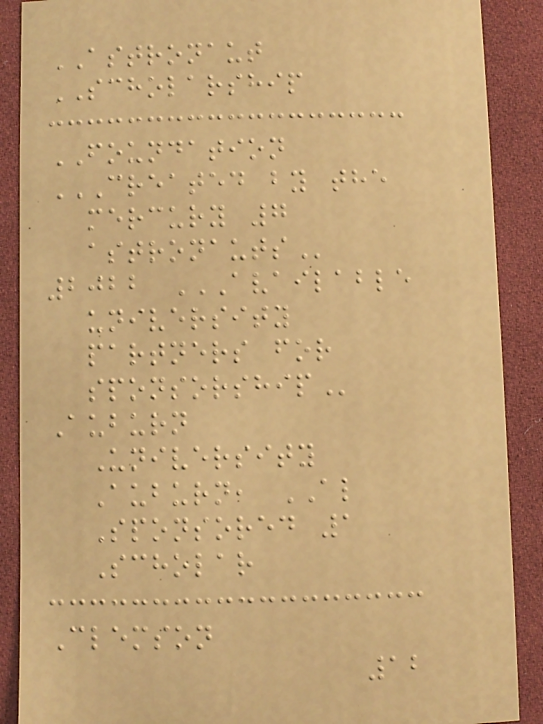ASTRONAUT
SCHOLARSHIP
FOUNDATION
CREATED BY THE
MERCURY 7
ASTRONAUTS
2022 AVAILABLE
UNIVERSITY
PARTNERS FOR
SPONSORSHIP
Auburn
University
Auburn, AL
Sponsored 1
Scholar
Clemson
12
